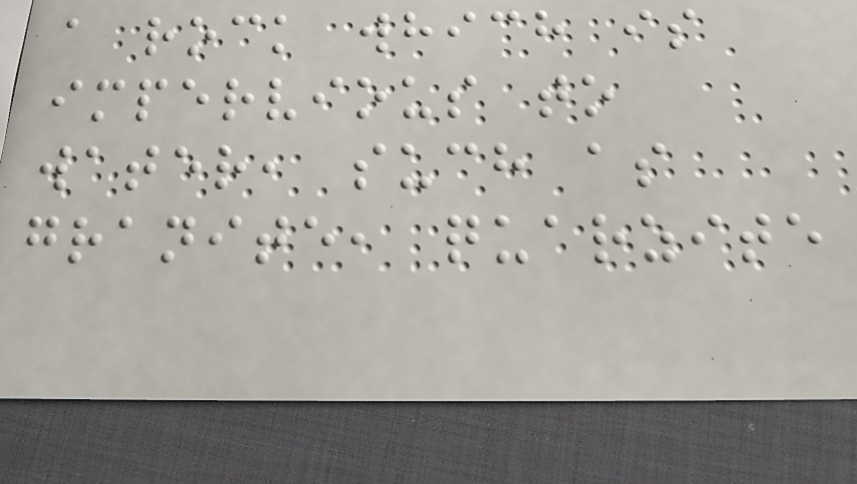a rock which is
impervious to
water, such as
granite, quarzite
